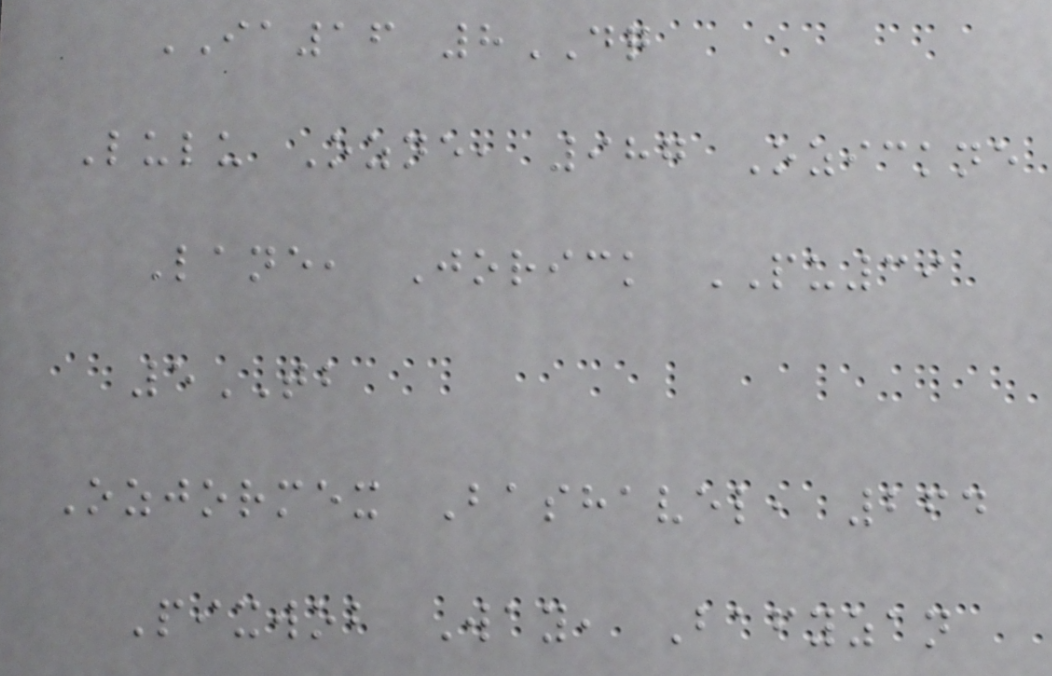IA16 8DQ
Lulu Ozne, 987 Ozickne
Lane, Jorick PU39
5TB
Ozjormex Bashavel, 264
Pixwob Way, Bafyzan
